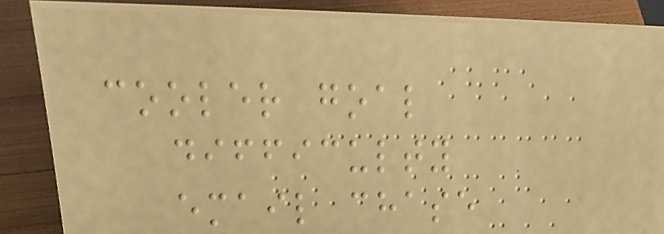cooler goal
difficulty
email chase
